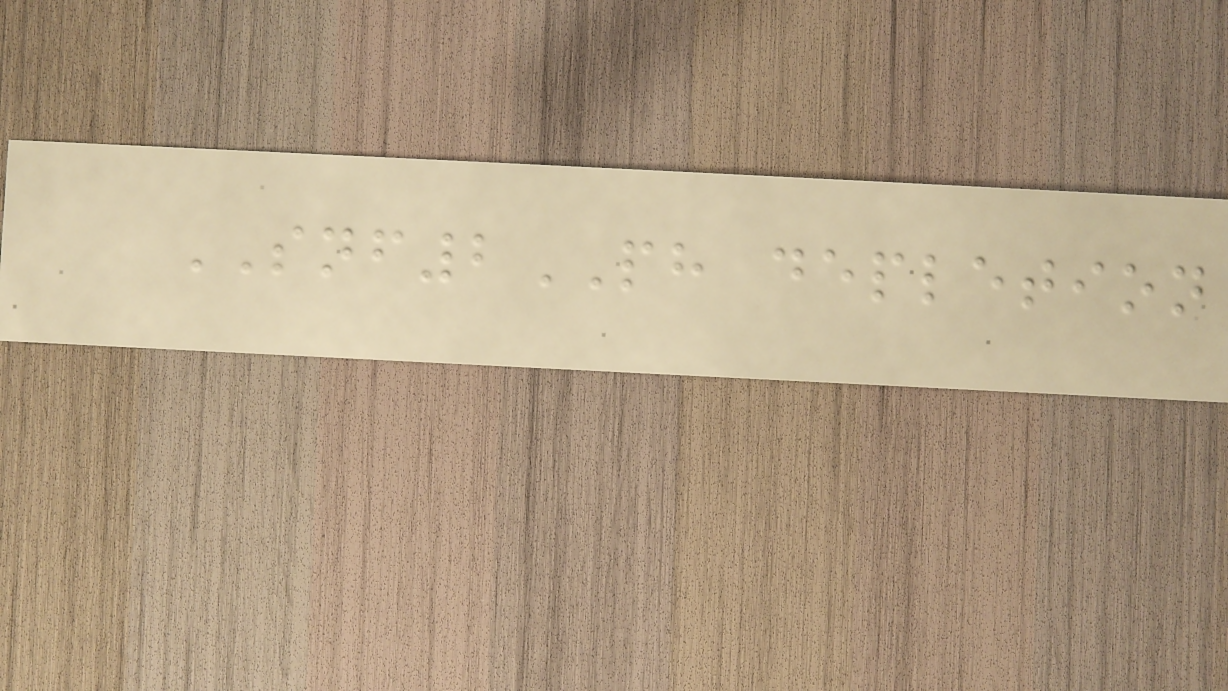SNF2PH depletion
